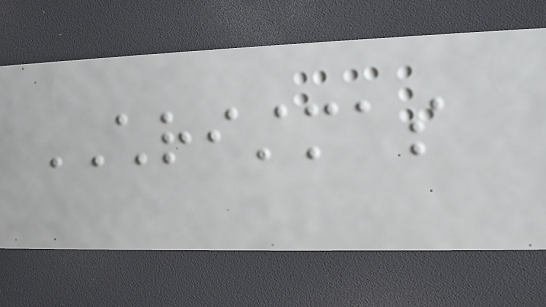CHRISTMAS
